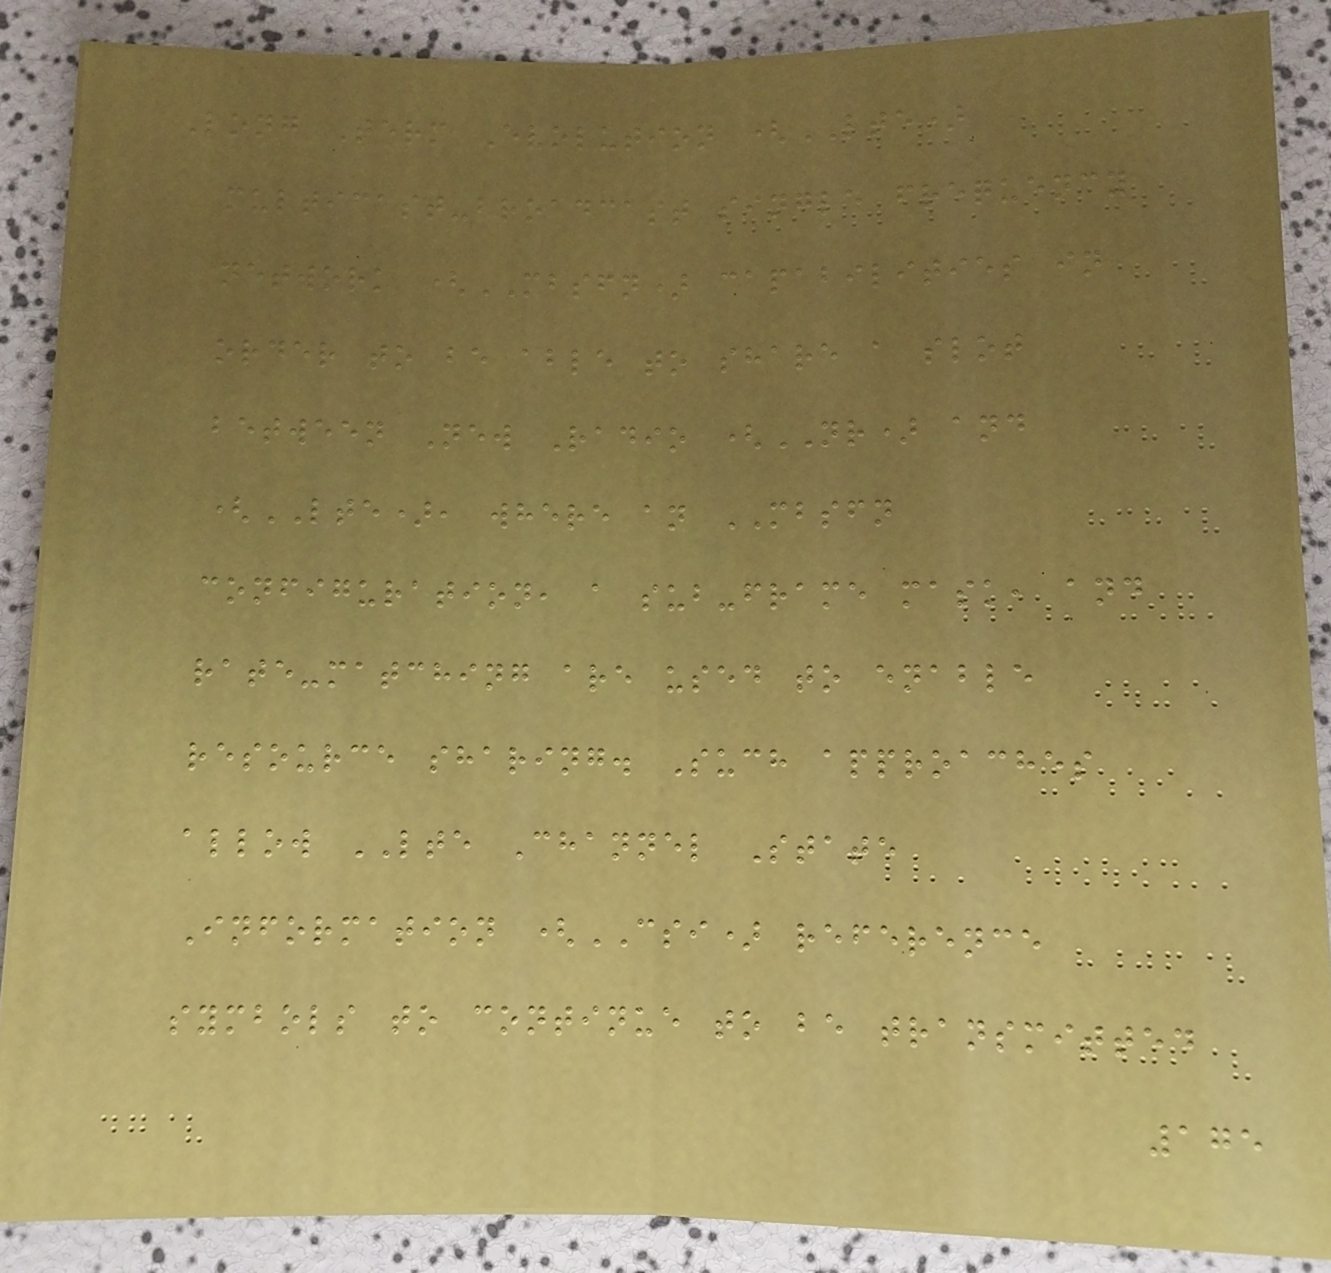Long Term Evolution (LTE)
multicast-broadcast single frequency
network (MBSFN) capabilities in
order to be able to share a slot
between New Radio (NR) and
(LTE), where an MBSFN
configuration, a sub-frame mask, and
rate-matching are used to enable
resource sharing. Such approaches
allow LTE Channel State
Information (CSI) reference
symbols to continue to be transmitted
175
